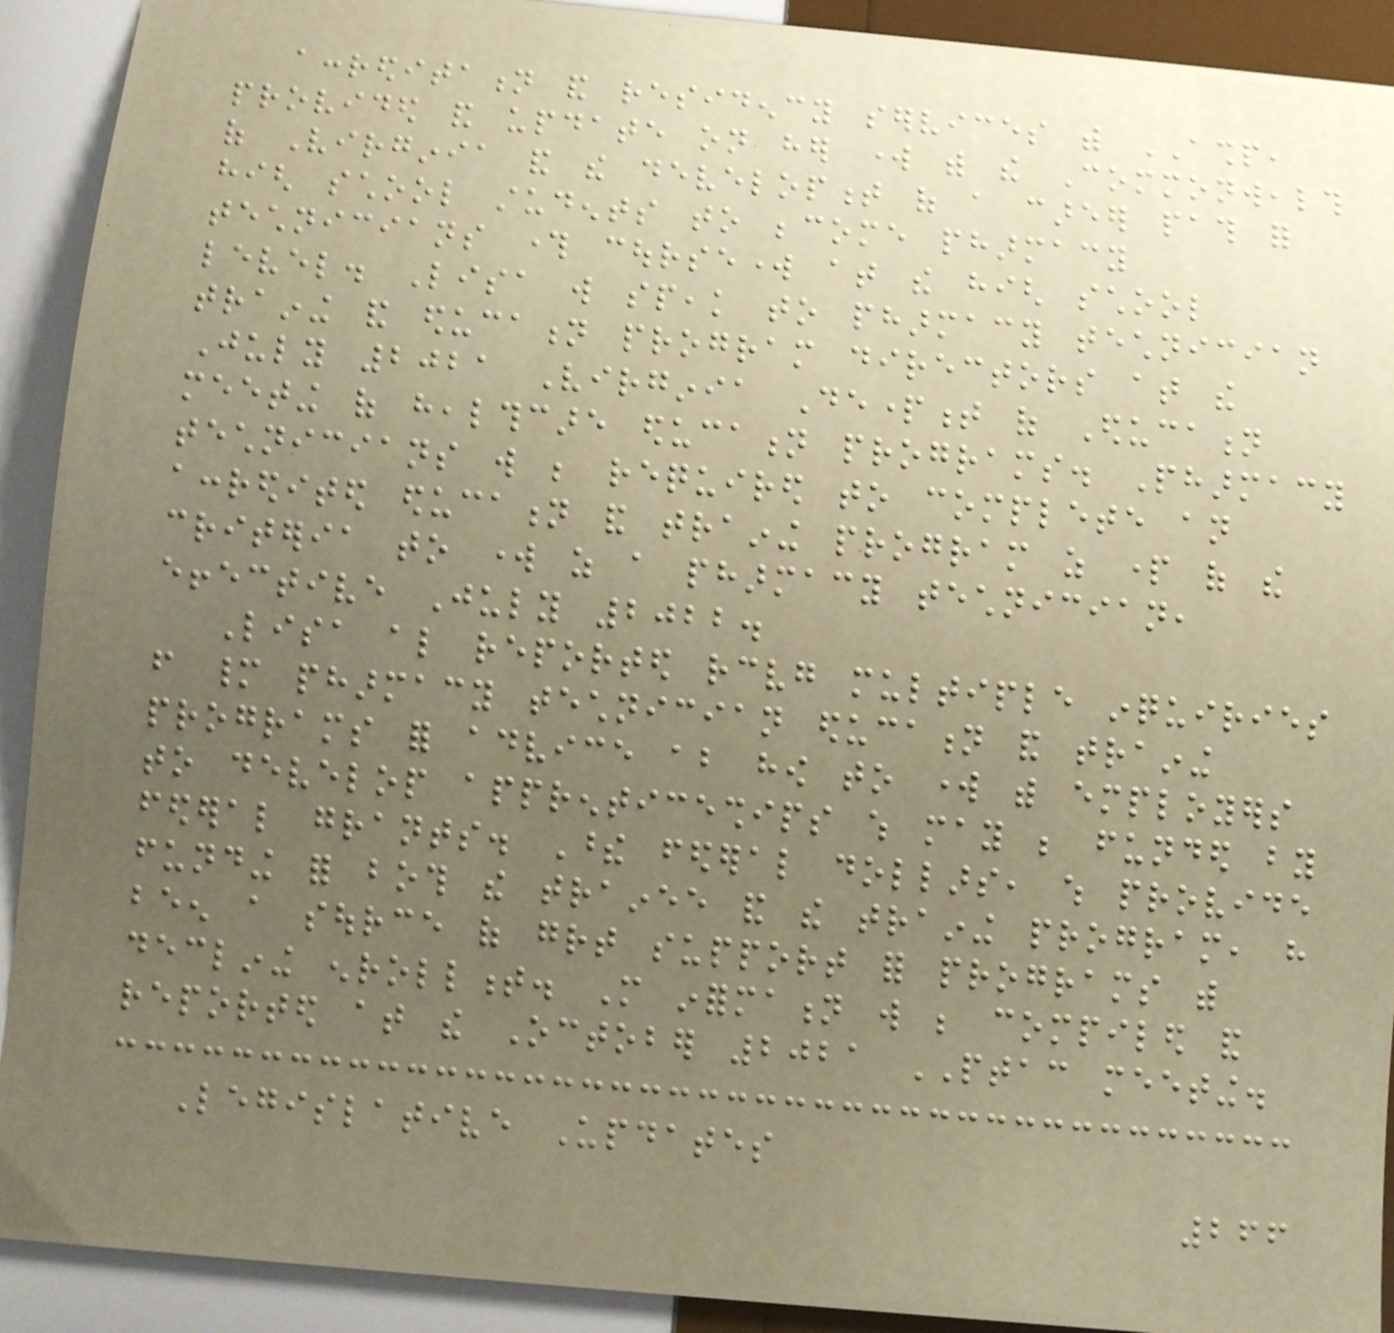accreditation and residency services with ASHP,
provided and update on her work with the Commonwealth
of Virginia and the development of a career path for
high school students to become pharmacy
technicians through coursework at the high school
level. Lisa will speak to pharmacy technician
training and education program directors at the
July 2021 Virginia Department of Education
meeting of healthcare education programs. Pharmacy
technicians will be required to complete an
accredited education and training program as part of the
criteria to work as a pharmacy technician,
effective July 2022.
Lisa also reported receiving multiple inquiries
from many pharmacy technician education and training
programs for advice about how to work with employers
to develop apprenticeships which may be funded by
federal grants. These federal dollars, which provide
funding for both the trainee and the training program, have
been a source of great support for programs with
declining enrollment. More information will be compiled and
reported at the October 2021 PTAC meeting.
Legislative Updates
266
